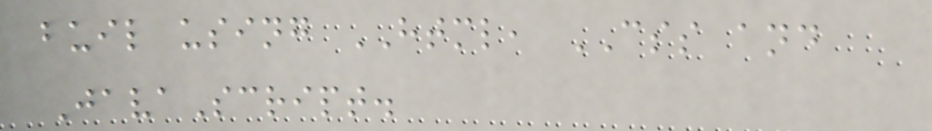buil using HTML, CSS and
JavaScript.
